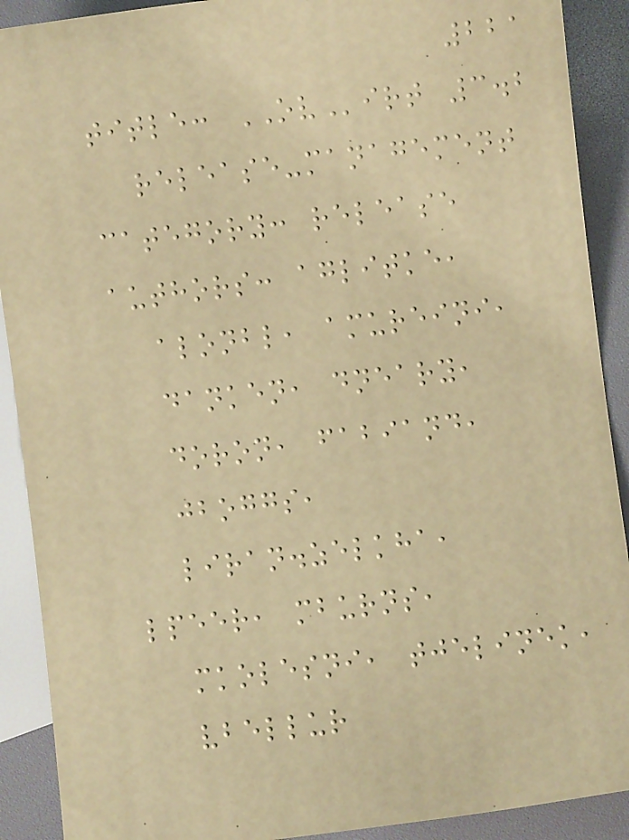221
title: OVirt 3.2
release-management
category: release
authors: aglitke,
alonbl, amureini,
danken, dneary,
doron, fabiand,
jboggs,
liran.zelkha,
lpeer, mburns,
mkolesni, tjelinek,
vbellur
